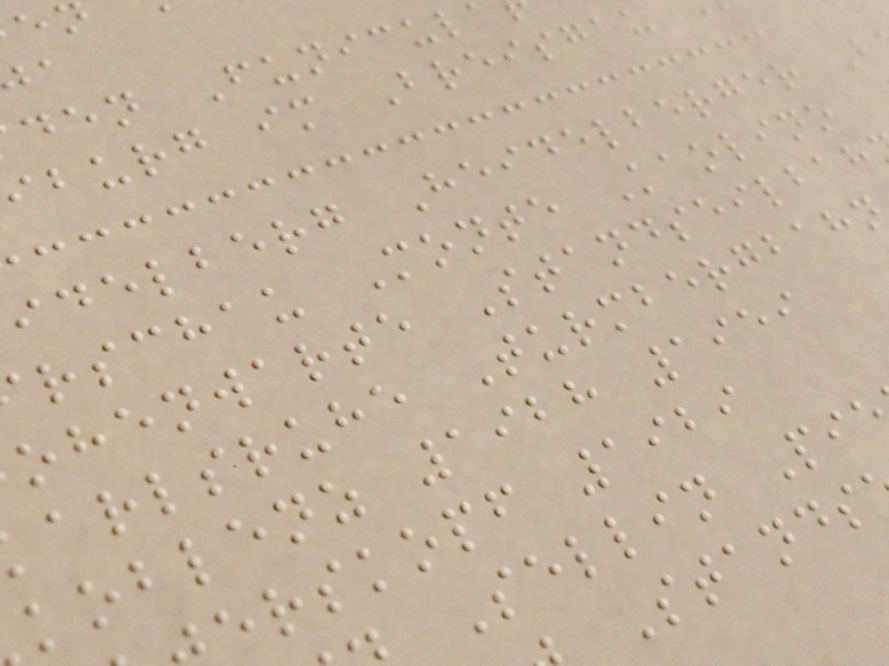den Funicul
iburg im Breisgau
idelberg Heidelberger B
rschau Monte Kaolino
ohenwarte Standseilbah
arlsruhe Turmbergbahn
koblenz 1928 1959
erskopf 1929
Sellin Pi
